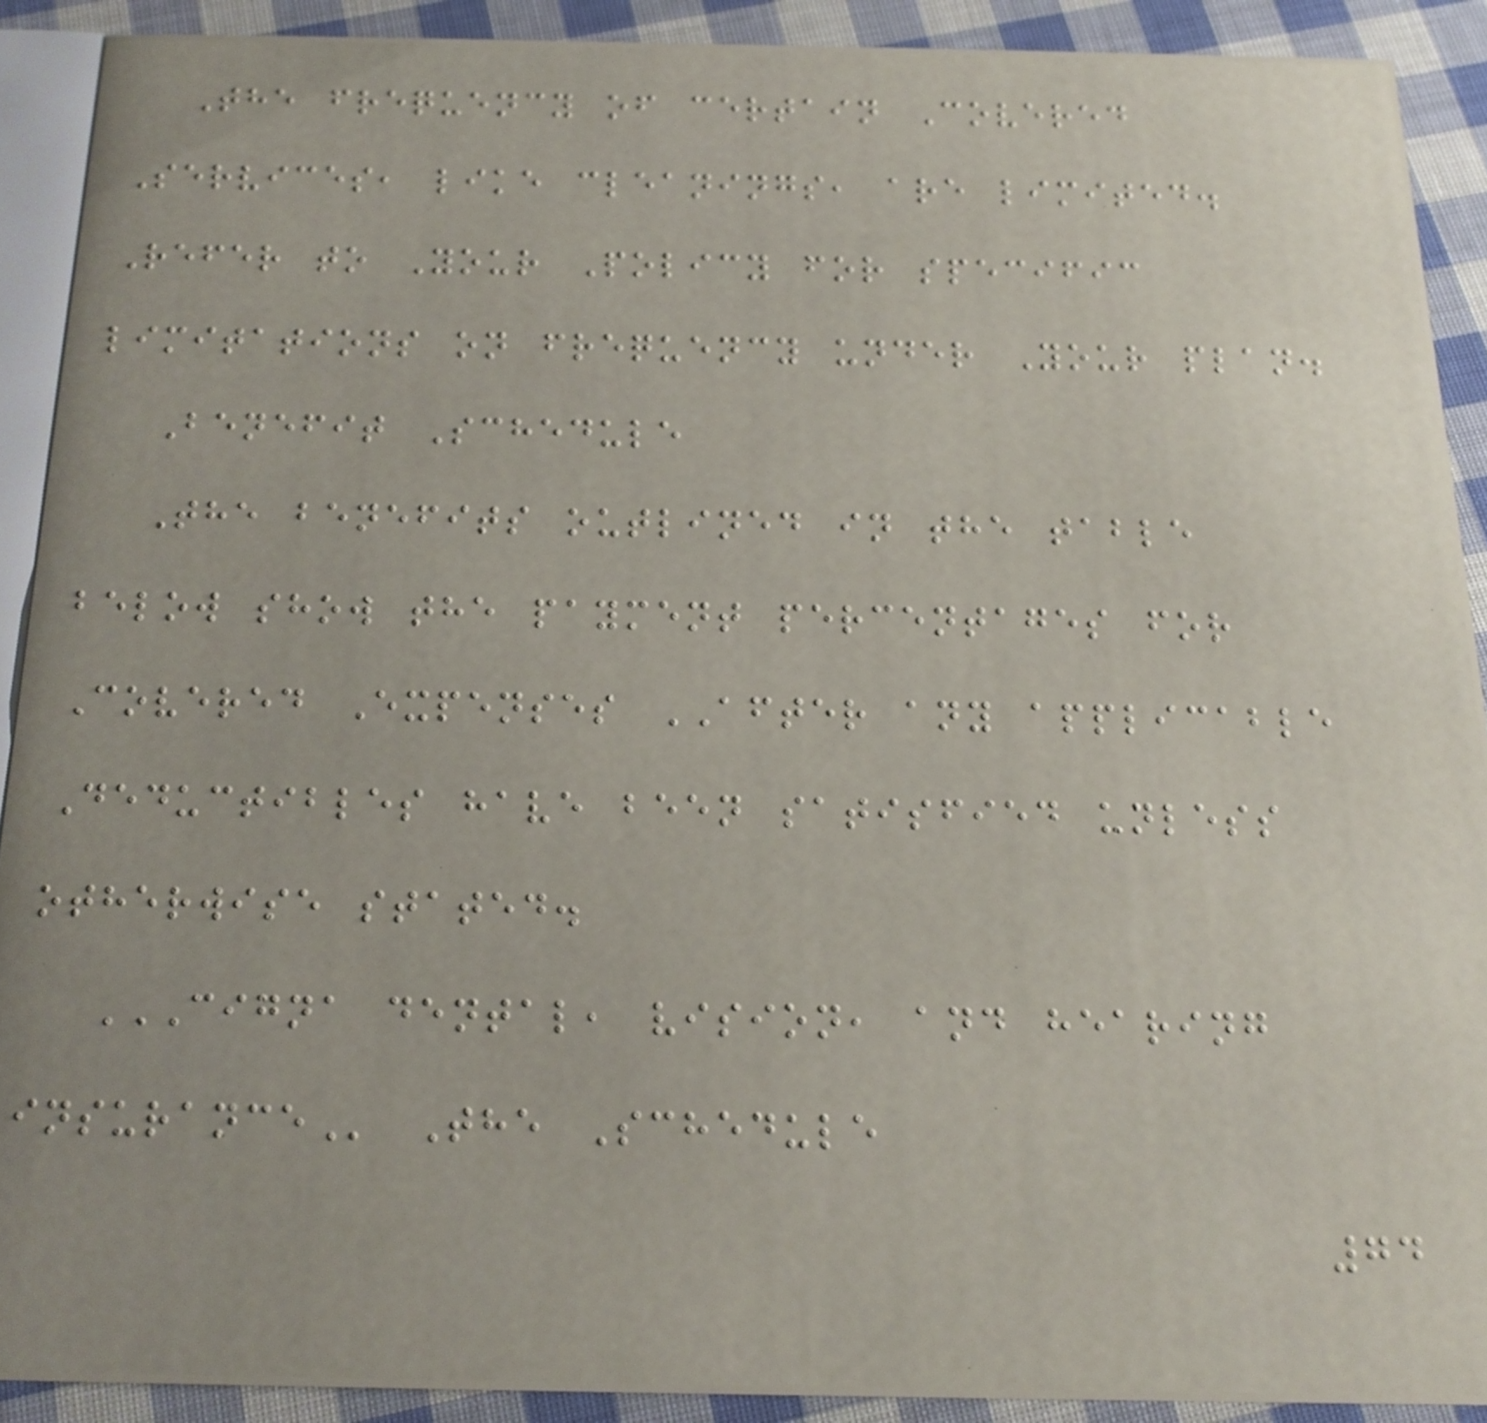The frequency of certain Covered
Services, like cleanings, are limited.
Refer to Your Policy for specific
limitations on frequency under Your plan.
Benefit Schedule
The benefits outlined in the table
below show the payment percentages for
Covered Expenses AFTER any applicable
Deductibles have been satisfied unless
otherwise stated.
CIGNA DENTAL, VISION, AND HEARING
INSURANCE The Schedule
74
